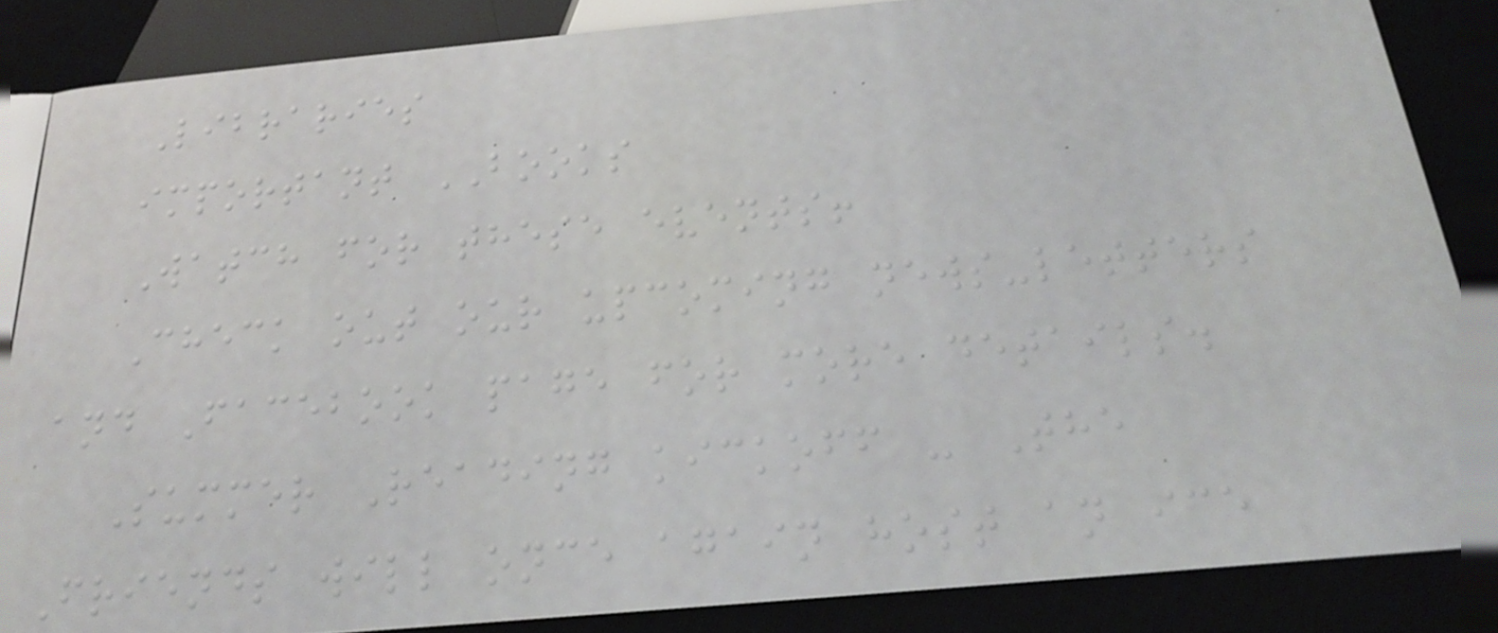Libraries
important BOOKS
Watch for these events!
Check out our upcoming news-letters
and Facebook page for more details.
Summer Reading kickoff - The
Friends will once again host an ice
